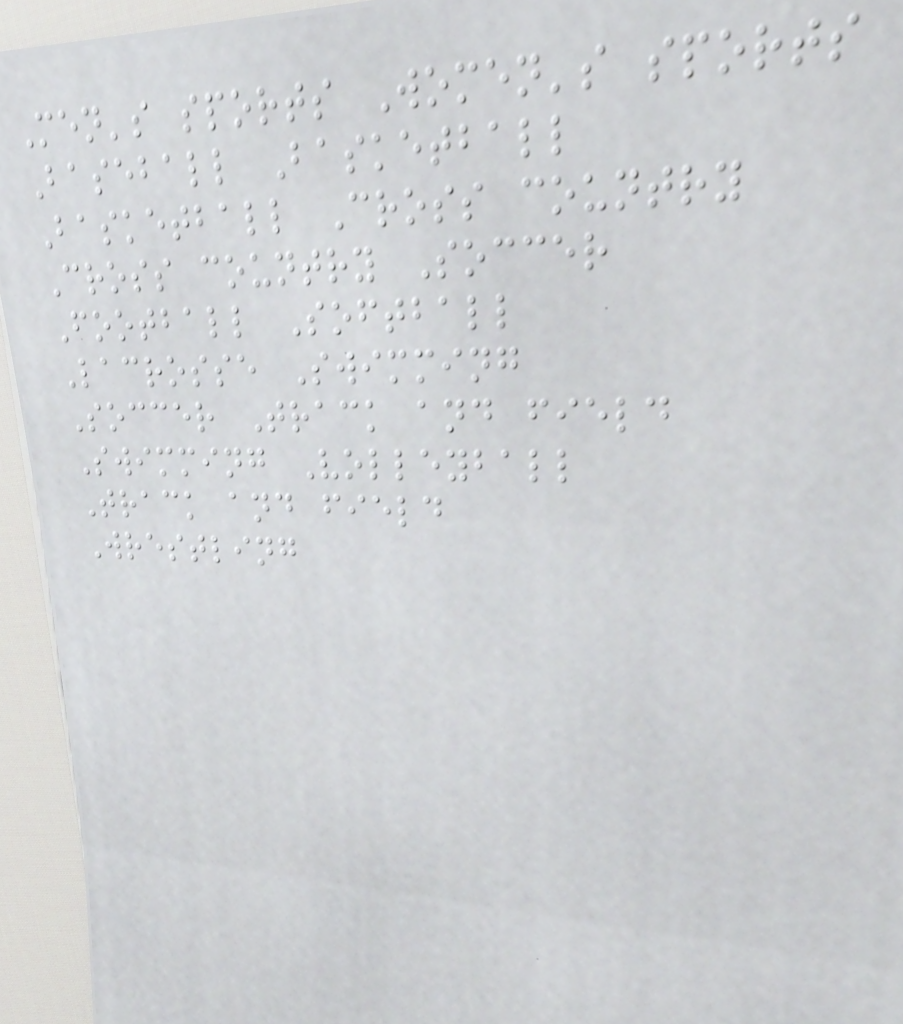Men's sports Women's sports
Baseball Basketball
Basketball Cross country
Cross country Soccer
Football Softball
Lacrosse Swimming
Soccer Track and field
Swimming Volleyball
Track and field
Wrestling
